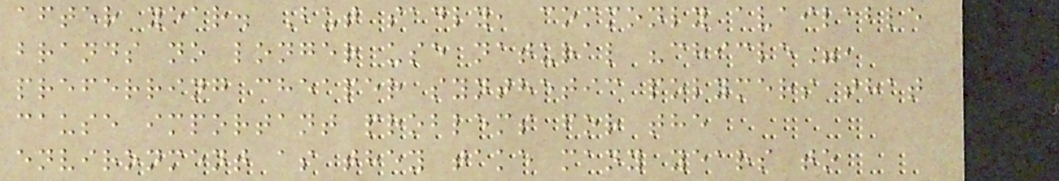after year. But sadly, commonly available
brands no longer use natural "chicle",
preferring cheaper synthetic polymers that
cause important problems for the
environment as they take many years to
